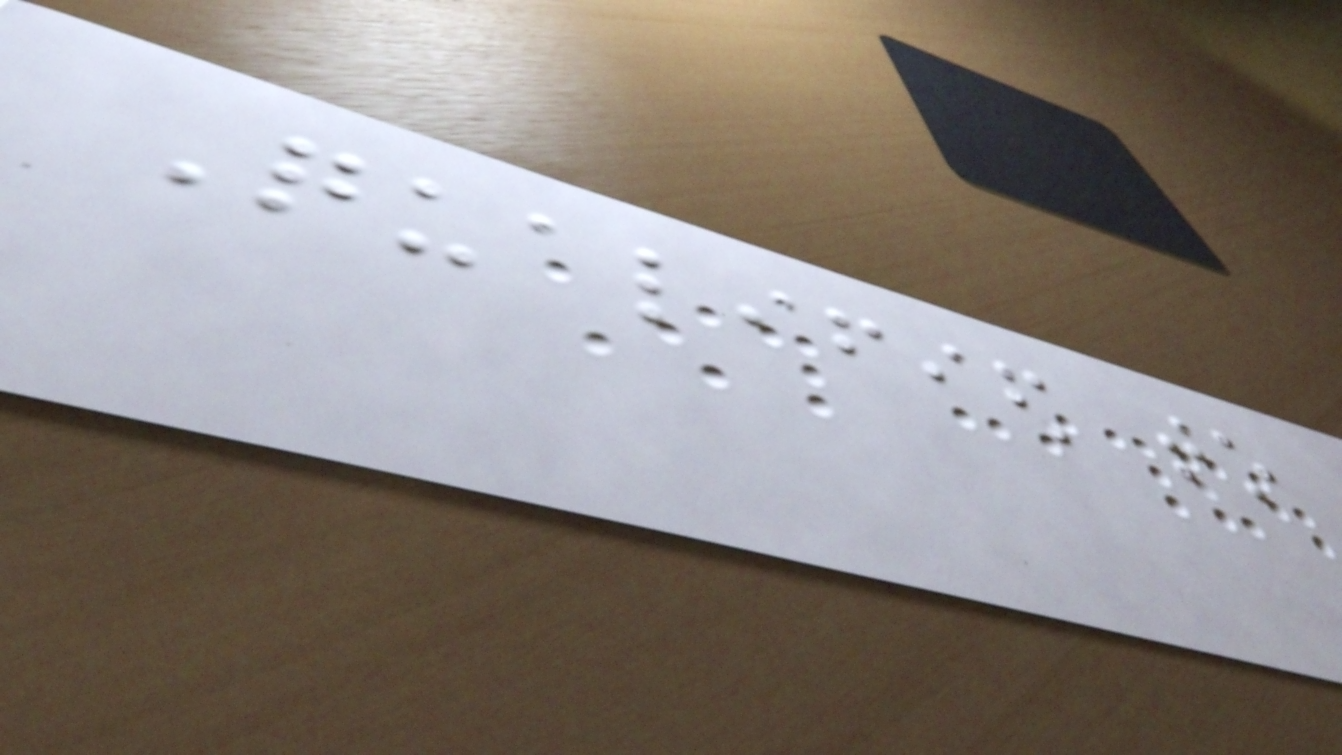Qualified to
